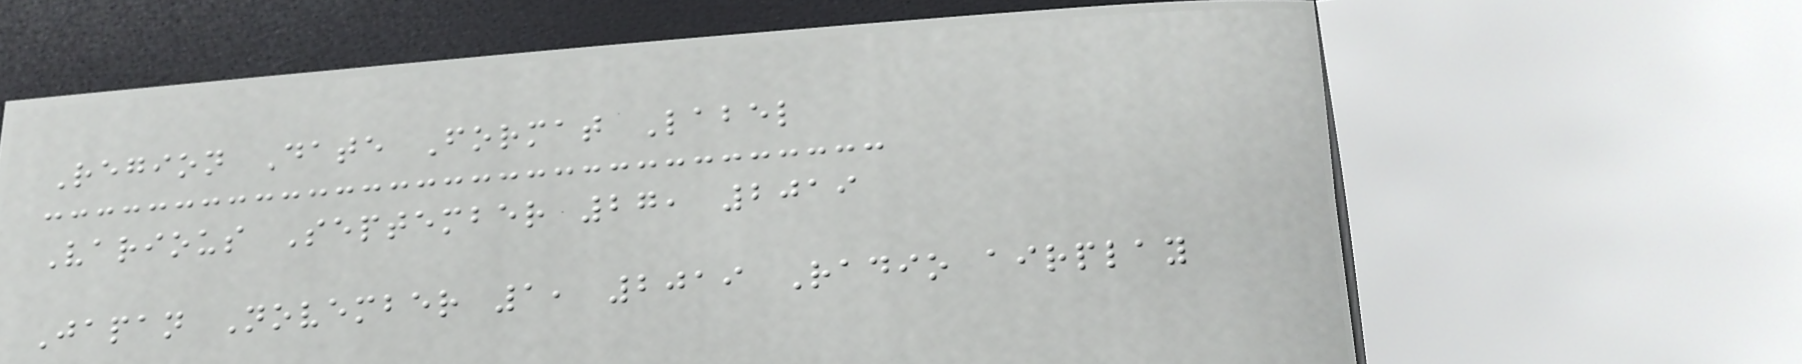Region Date Format Label
Various September 27, 2019
Japan November 1, 2019 Radio airplay
